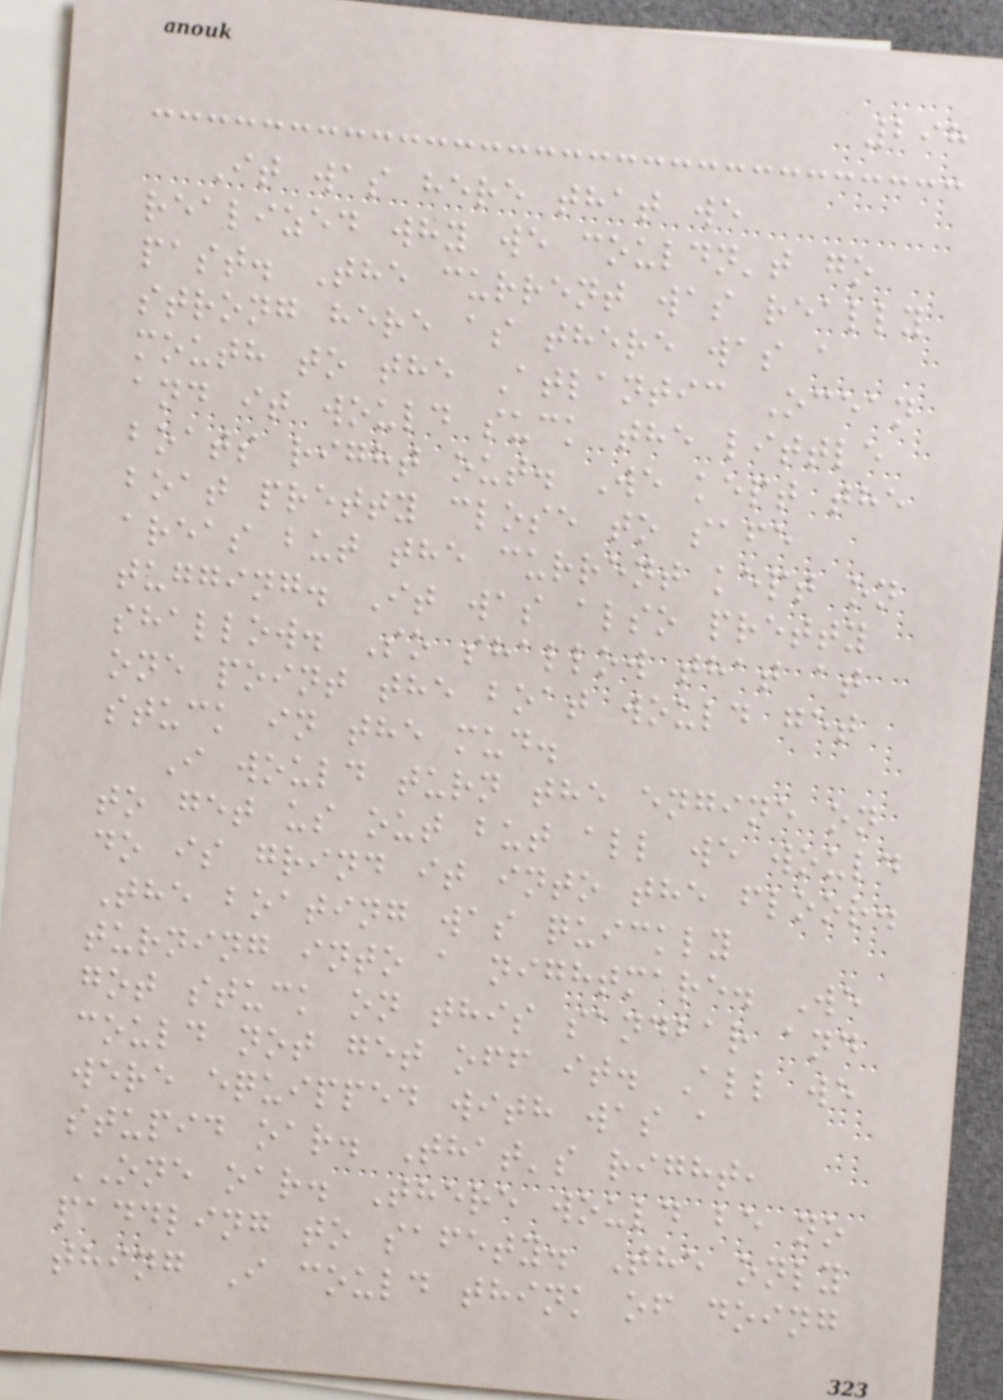298
It was here that we
realized why we couldn't go
past. The current was really
strong here as there was a
mouth to the Atlantic Ocean
and it would suck the little
boats right out. We kept the
boat pretty close to safe
areas but the current kept on
tugging. It was also pretty
shallow. So shallow that at
one point the boat would get
stuck in the mud.
I would turn the engine on
to get us out but all we would
do is grind it into the floor.
The boating was quickly
turning into a nightmare. We
got stuck on this sandbar and
could not get off it. All we
were equipped with was a
stupid oar. That's right,
ONE oar. There would be no
paddling to safety. The only
thing I could think of doing
